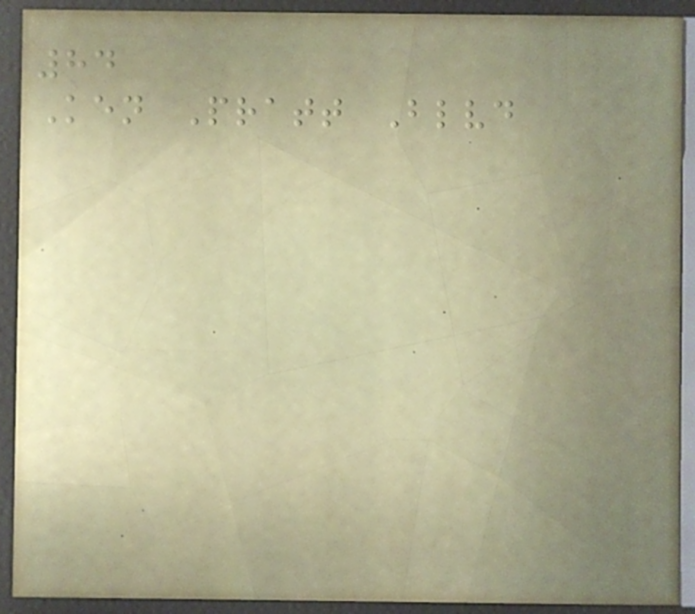84
Ken Pratt Blvd
